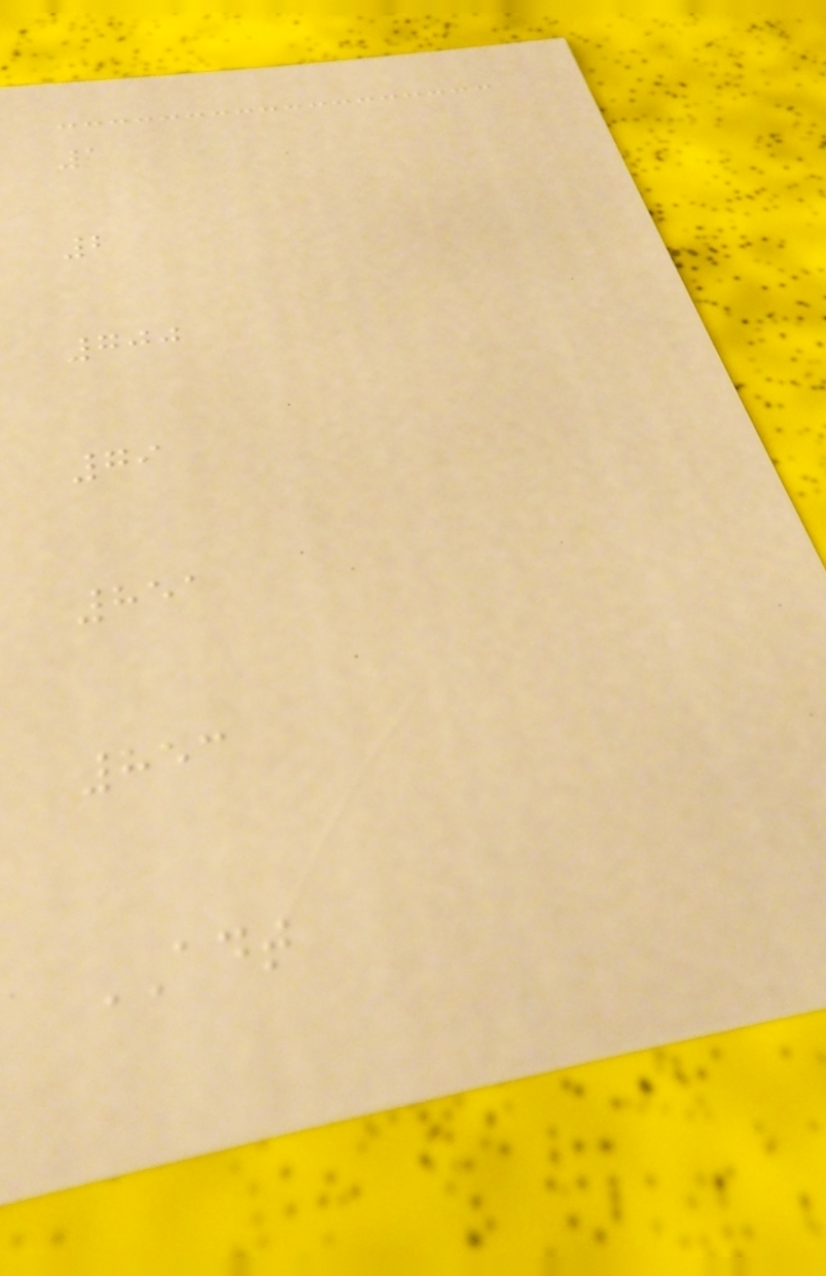1
2
700
79
851
853
ADT
